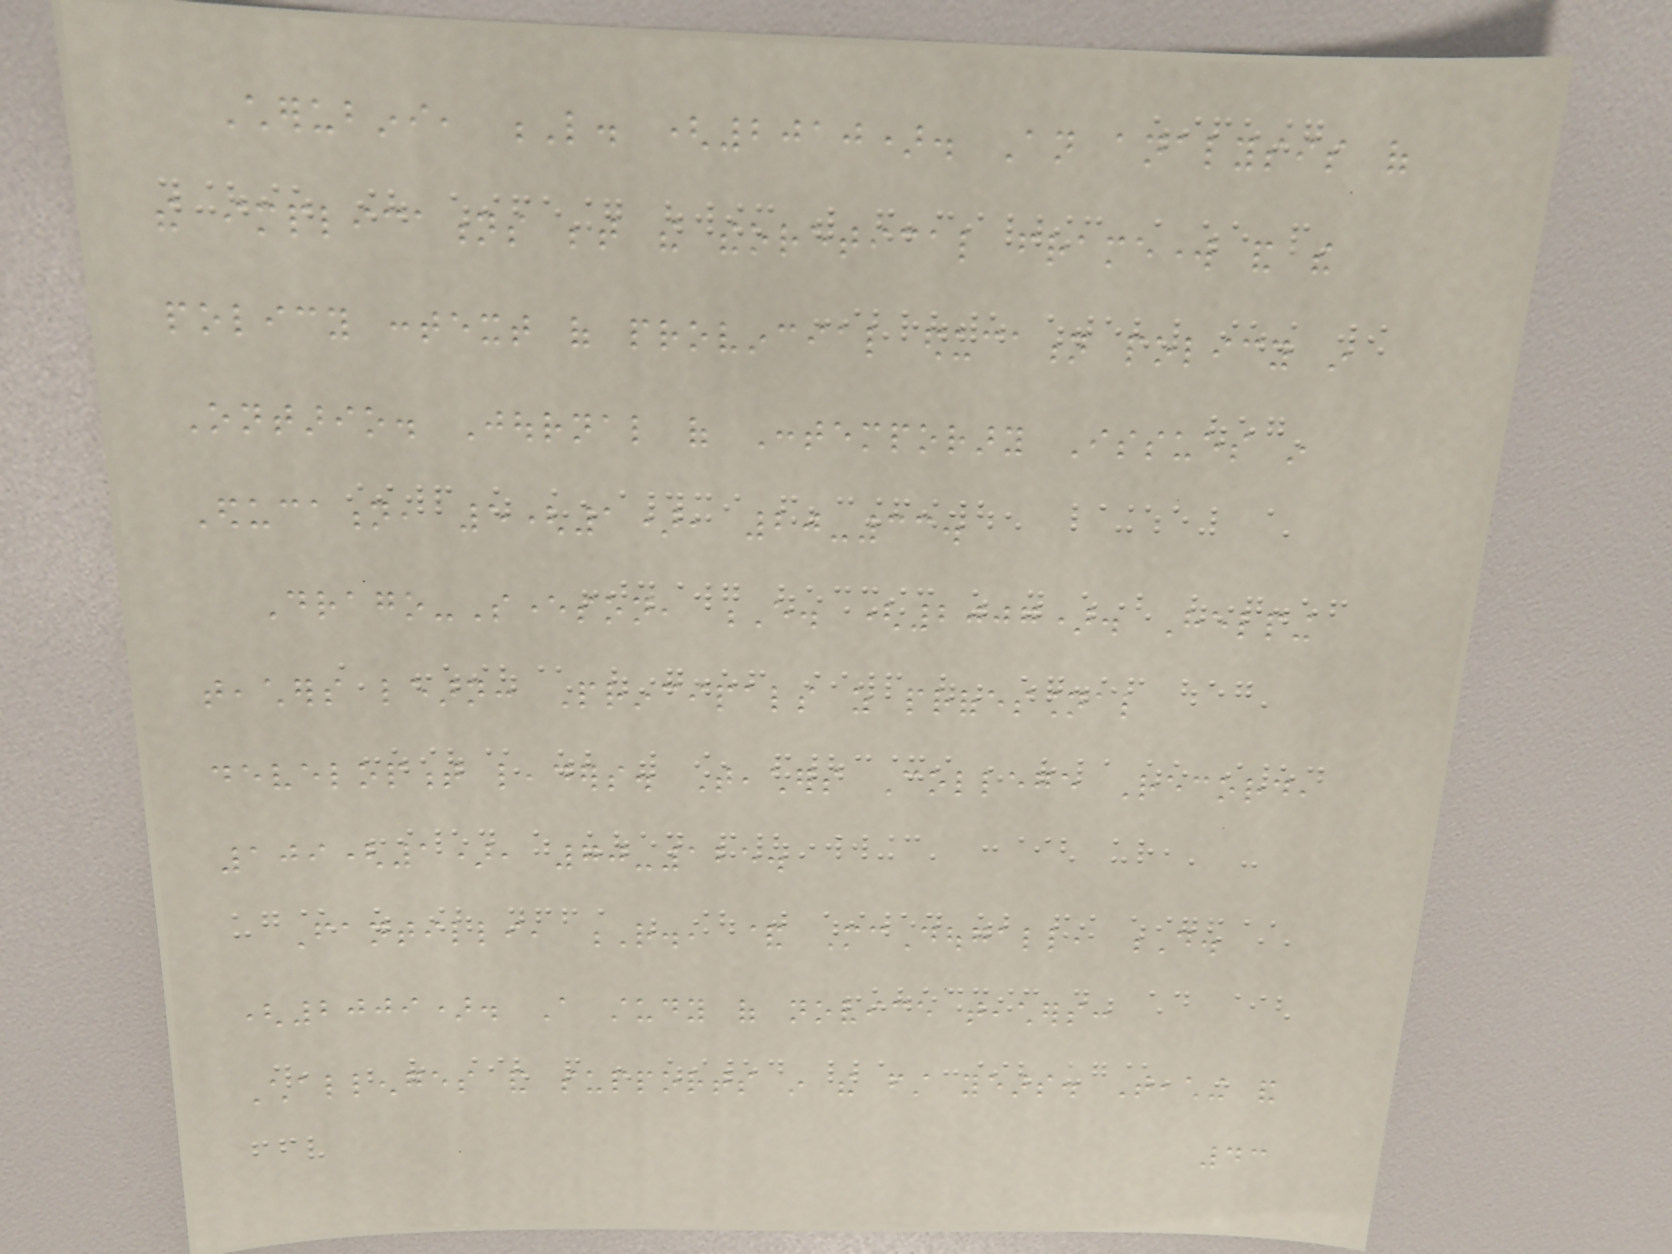Cherubini, L. (2010). An analysis of
the implications between the theoretical framework and the
policy context of provincial education policy in
Ontario. Journal of Contemporary Issues in
Education, 5(1), 20-33.
Drago-Severson, E. (2007). Helping
teachers learn: Principals as professional
development leaders. Teachers College Record,
109(1), 70-125.
Fantilli, R., & McDougall, D.
(2009). A study of novice teachers:
Challenges and supports in the first years. Teaching and
43
